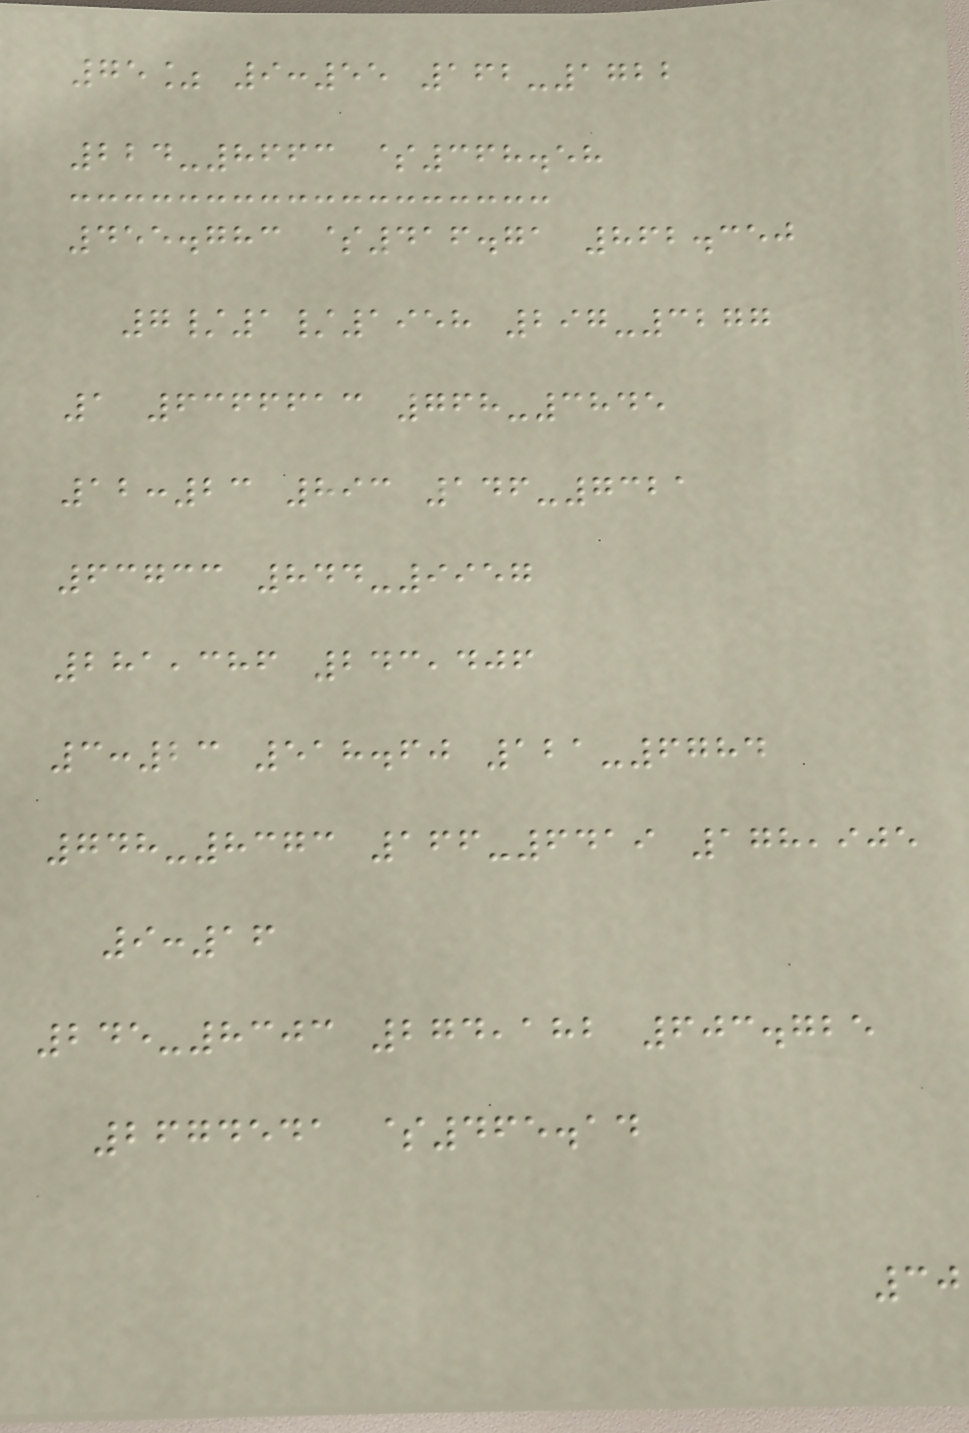75% 9:55 162-1722
224-8663 $368.58
455.783 $416.71 862.350
7/1/1958 297-3277
1 6366613 768-3845
12:23 893 146-7321
63733 844-9957
281,386 243,406
3:23 518.60 121-6784
748-8373 166-6419 178,905
9:16
245-8303 274,182 603.725
2674541 $465.14
30
